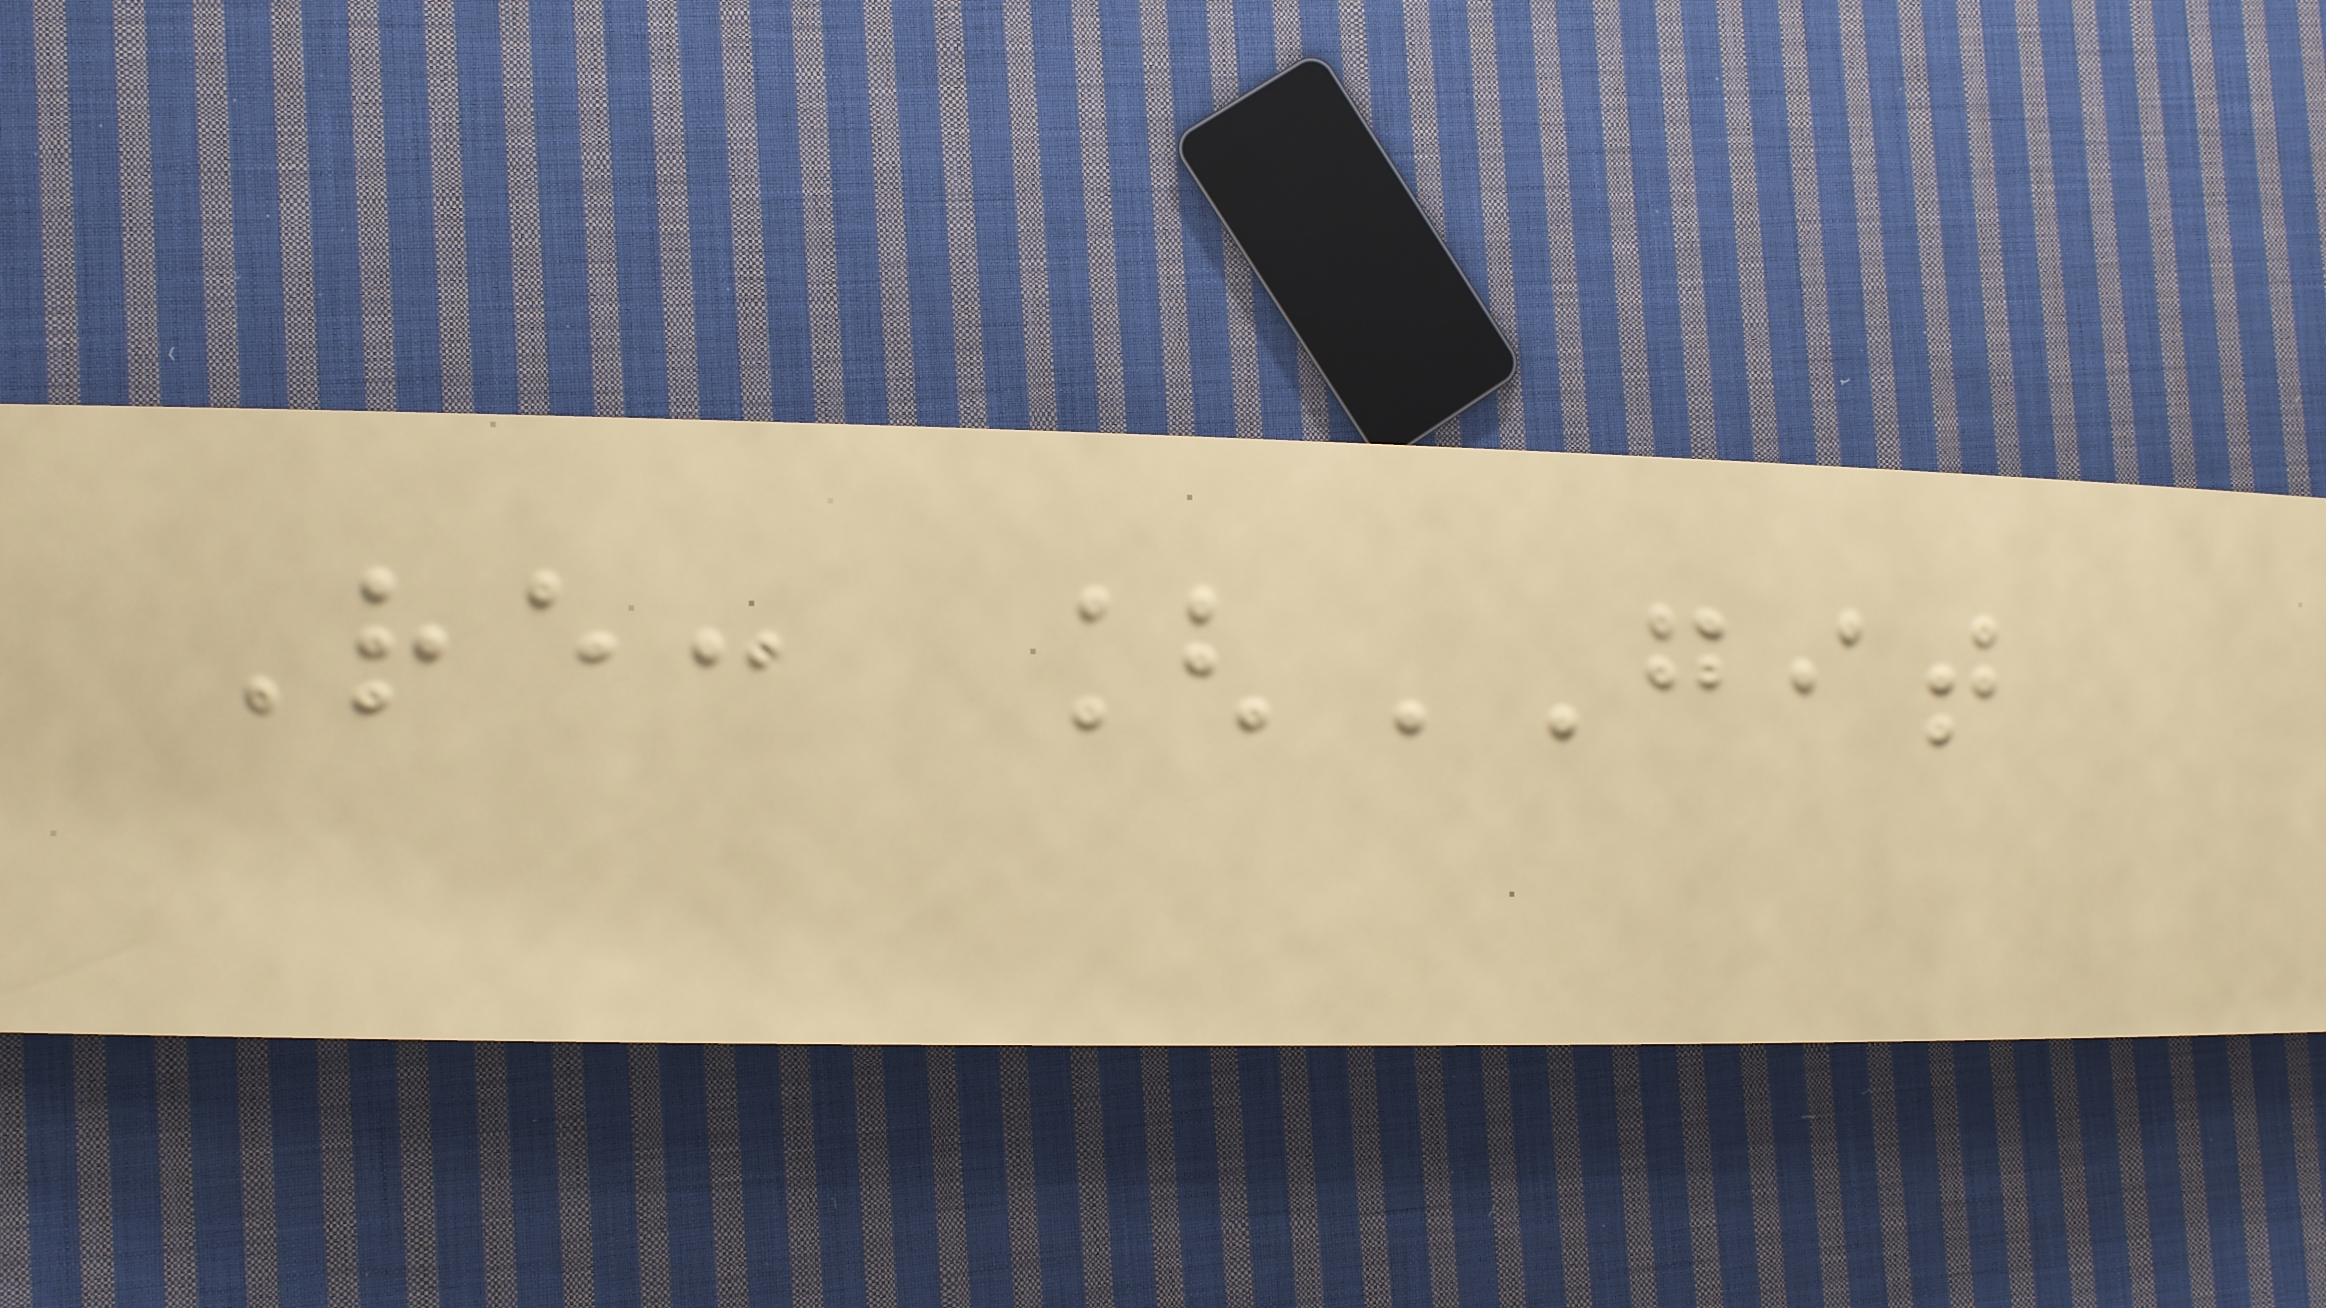Re: [GIT
